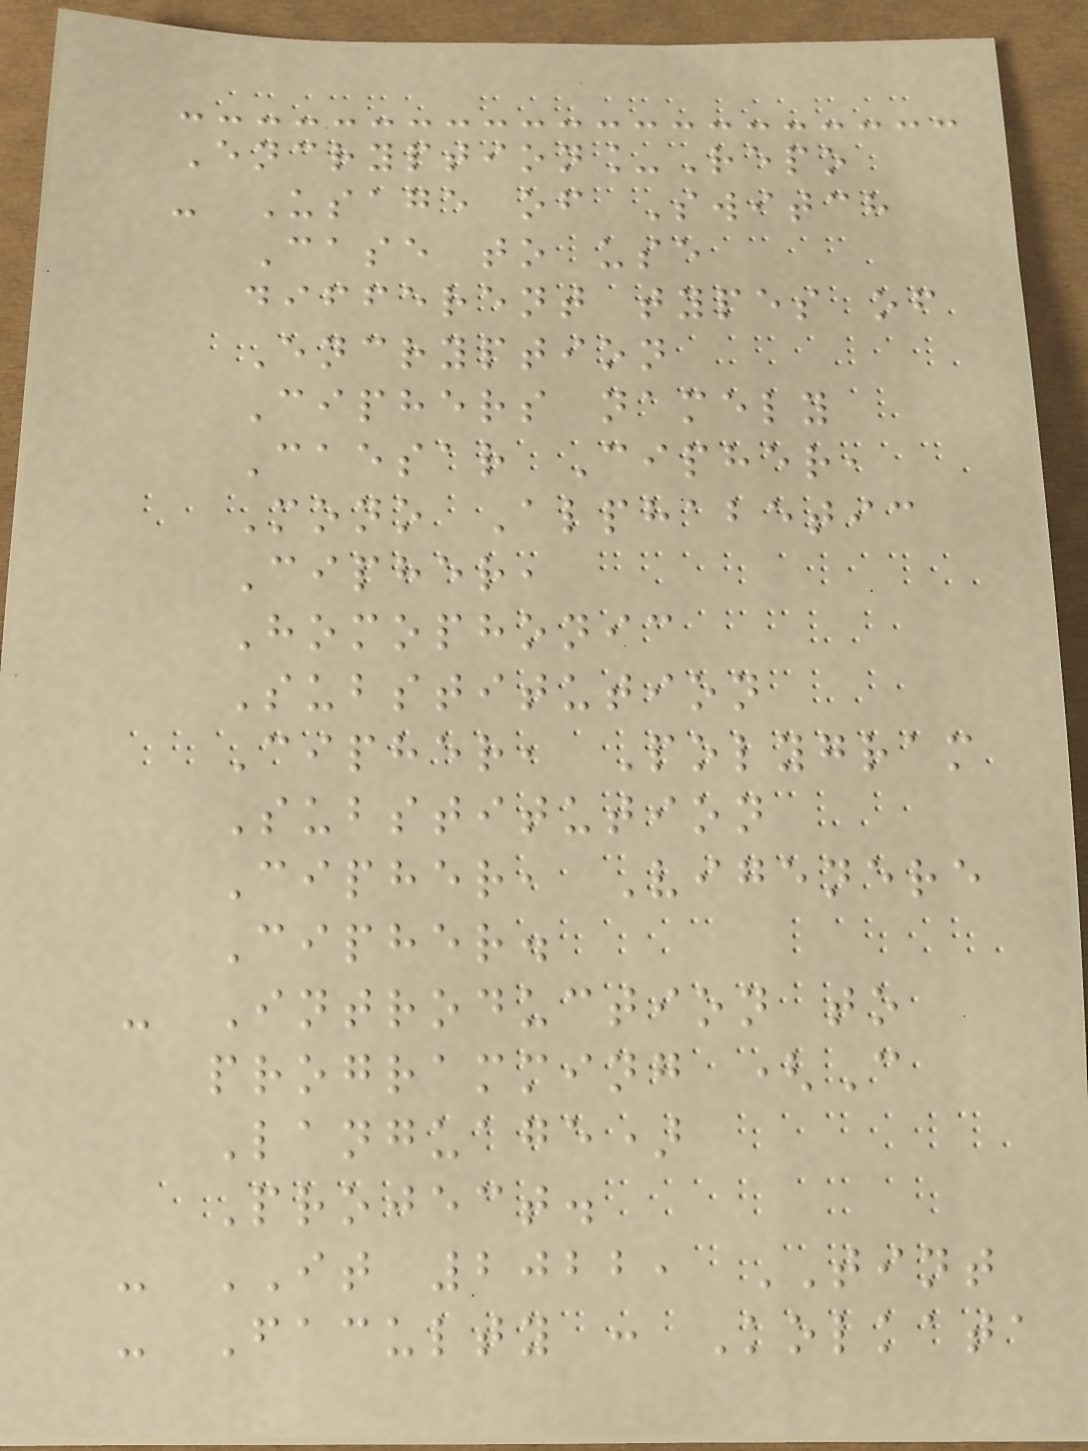Encryption_Repo
- Usage of Switch
Case to use
different types of
Encryption
Ciphers namely
Caesar Cipher,
Mono Alphabetic
Cipher,
Homophonic
Substitution
Cipher, Polygram
Substitution
Cipher, Vigenere
Cipher.
- Introduction to
programming (C
Language)
Project.
- IT 2022, TINT
- Faculty : Kolkata
